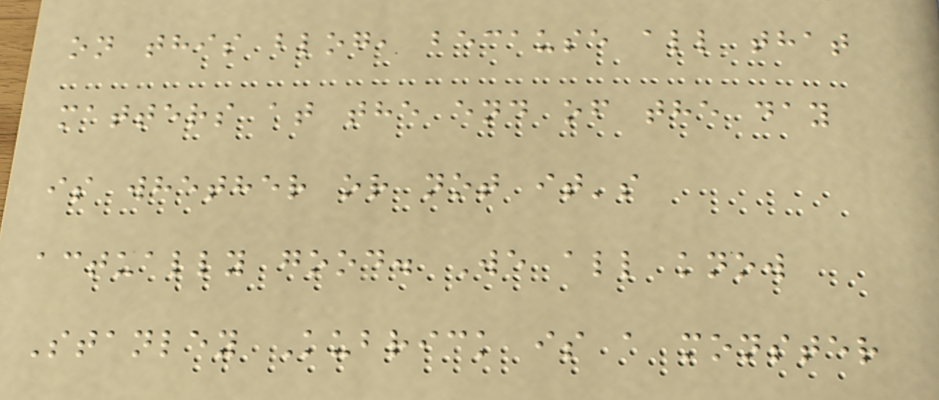on this blog, because all that
matters at the end of the day
is whether or not it's
actually good. We all know
Stanley Kubrick is a monster
